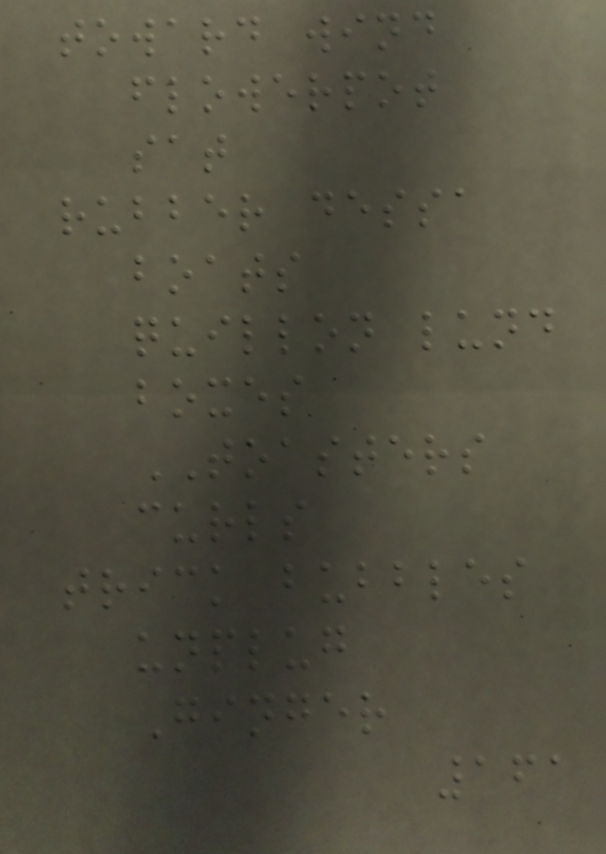toward wind
flowerpot
sat
rubber dessa
boats
quillon lund
boxes
TOASTERS
curls
trick bubbles
unplug
Ginger
161
